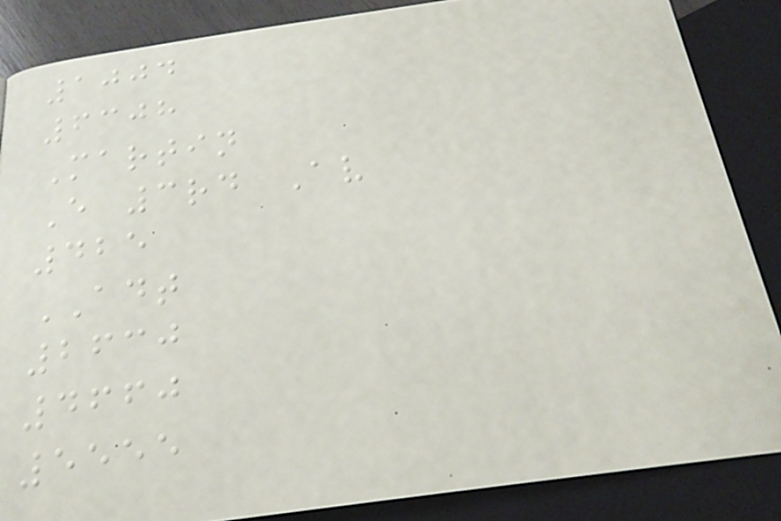1004
6308
Martin
E 3rd Av
425
ADT
2630
4660
5555
